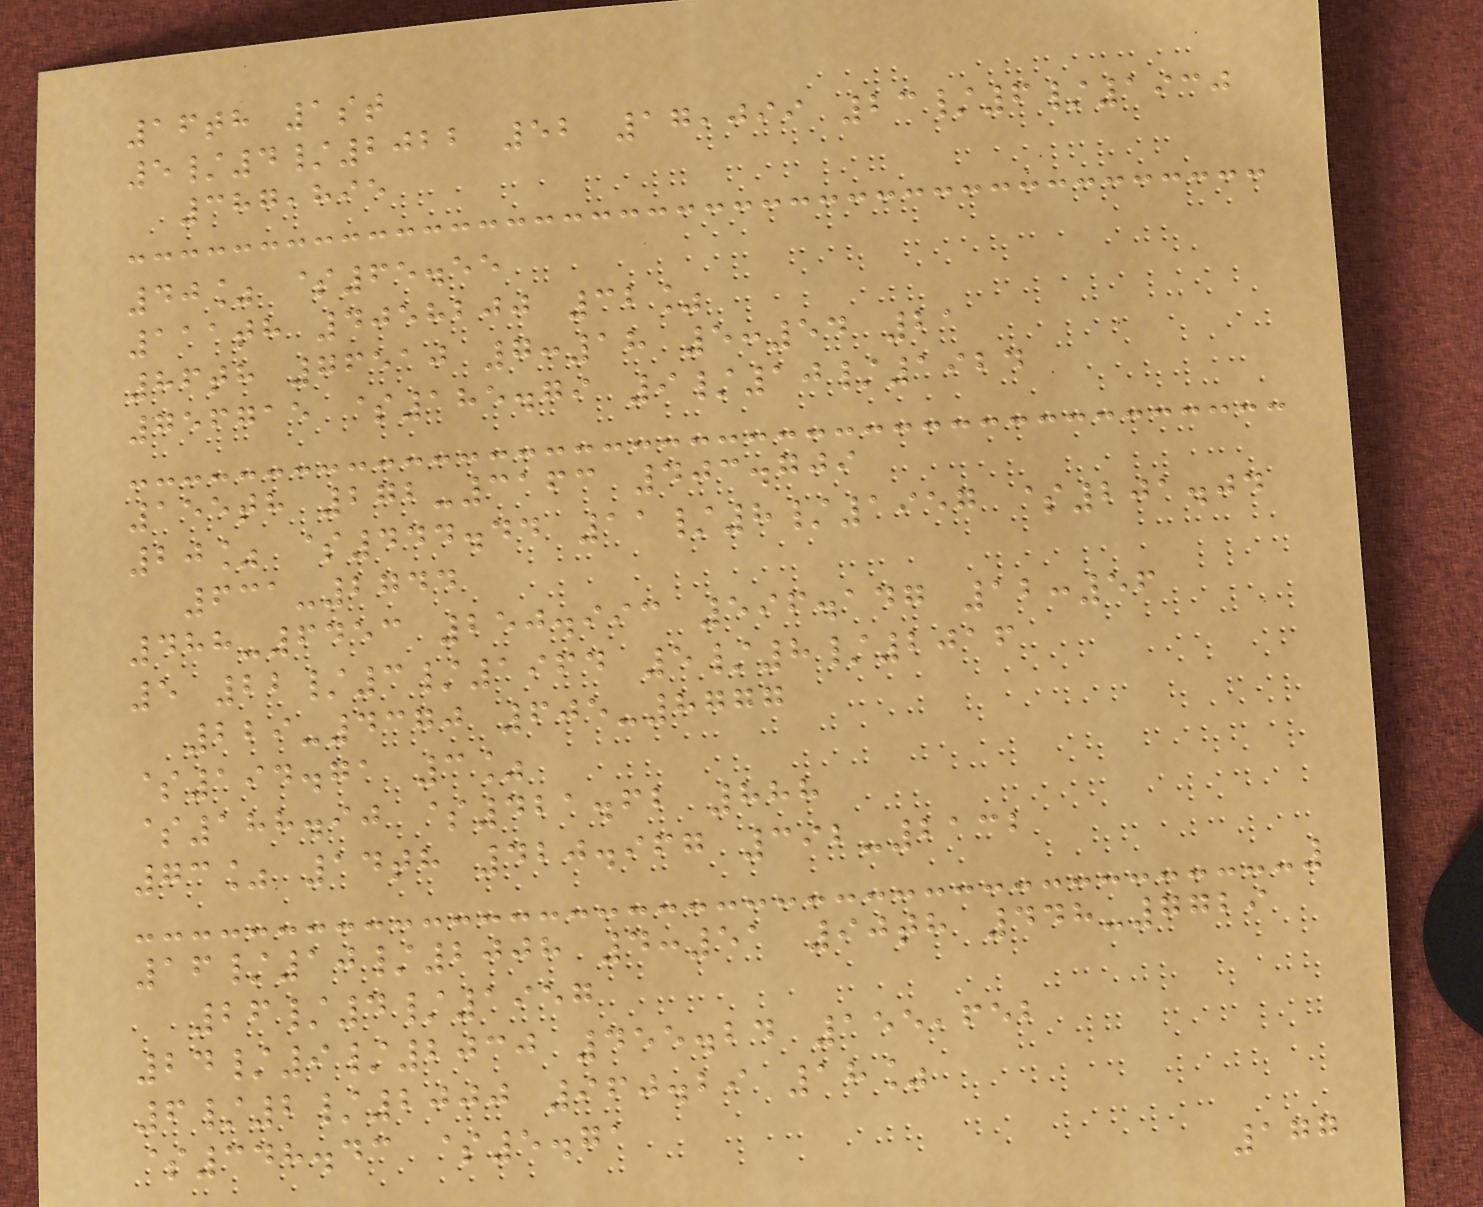16th 1st
5/4/2022 52 17,099 23/6/1930
387,895
40% $65.55
111th 4058200 32%
86th 76510 7:18 5:54 21
756715 $185.79 9/10/1924
155th 272-3163 403.709
20% $444.44 11/8/1957 $201.04
631-2744
488-6453 250.993 596.147 12:56
5 22/3/1964 5/8/2016
229-4370 605-8777
$194.71 3%
$188.90 $421.62 888
73% 14th 420.967 392-2132
16/10/2008 4:51 90th 448-7729
26/4/1957
24/9/2030 455.24 155,652
6/2/2000 960.29 18%
$348.43 $5.71
177
